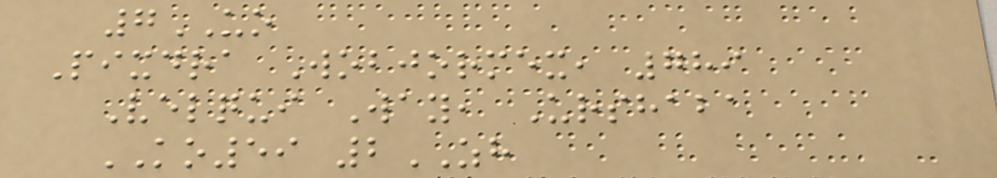7UO
Pixdra Wobjormex, 789
Velqui Way, Urshaba
KO59 2ZH
